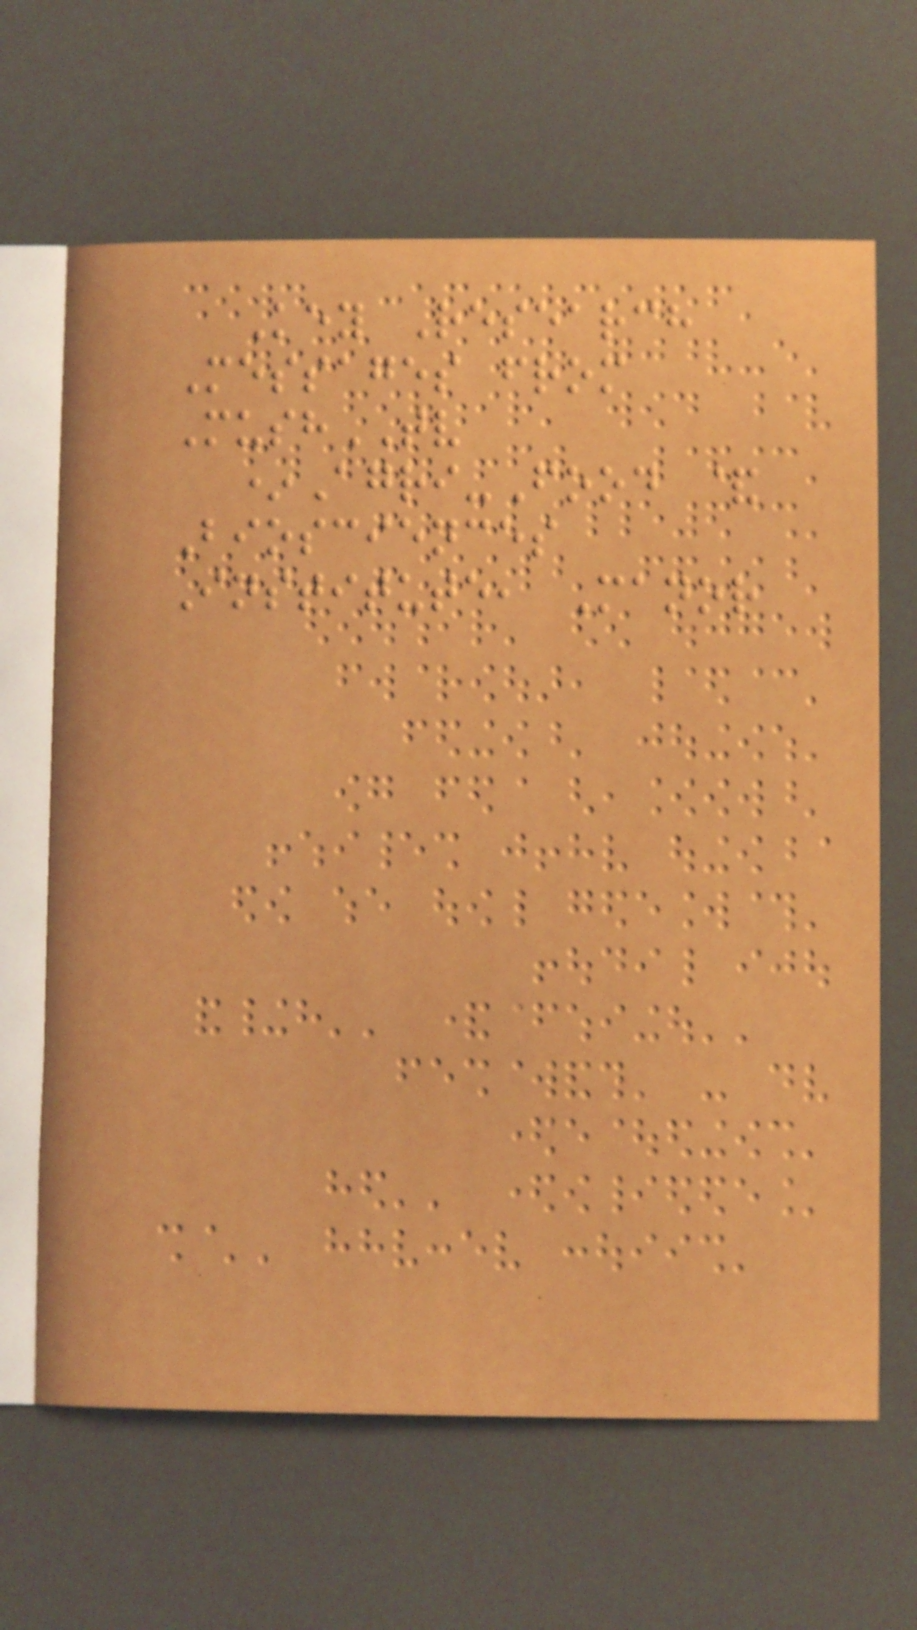Key Research
Messages from
MushTV
*Agri-Food &
Biosciences
Institute, Manor
